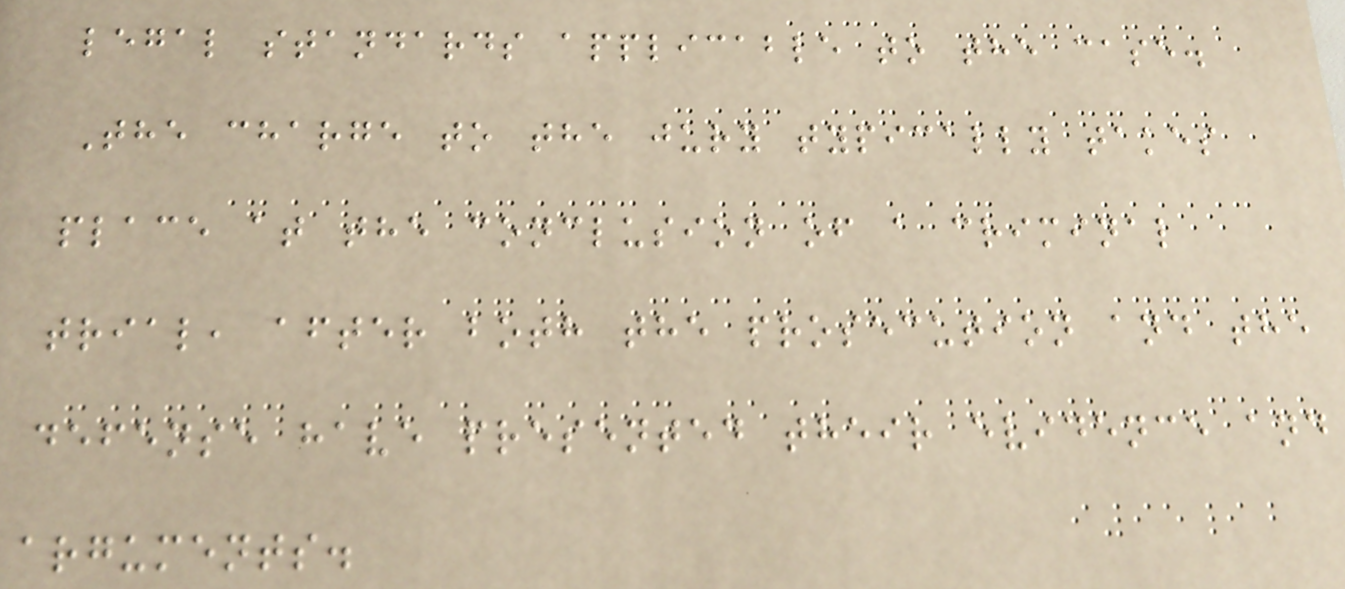legal standards applicable to the case.
The charge to the jury typically takes
place at the conclusion of a criminal
trial, after both the prosecution and the
defense have presented their evidence and
arguments.
